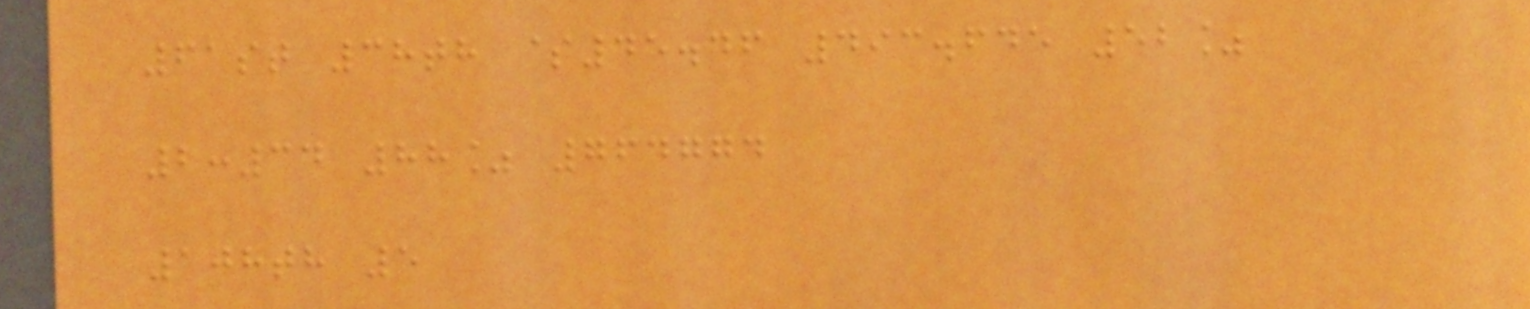61st 38th $45.46 493.645 52%
2:34 88% 764774
108th 5
